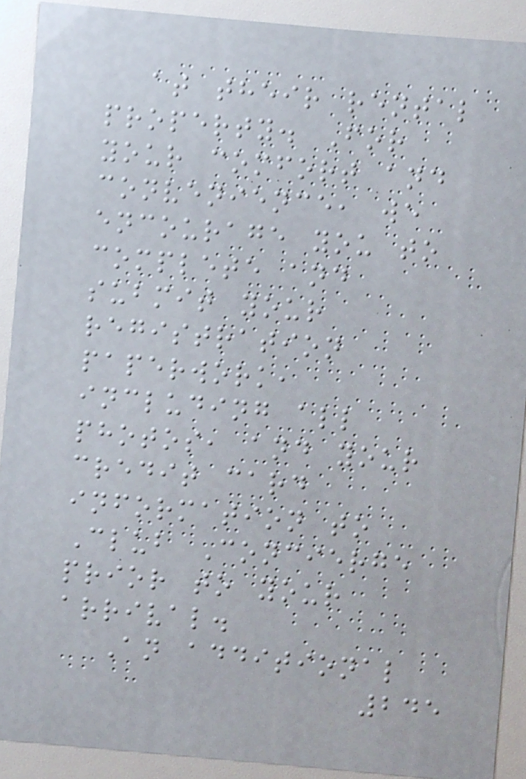at their rental
property. For
your comfort and
convenience, we
encourage you to
complete and
submit your
registration
paperwork,
including all
photos, and your
credit card
information to
Club Concierge
prior to your
arrival.
An additional
245
